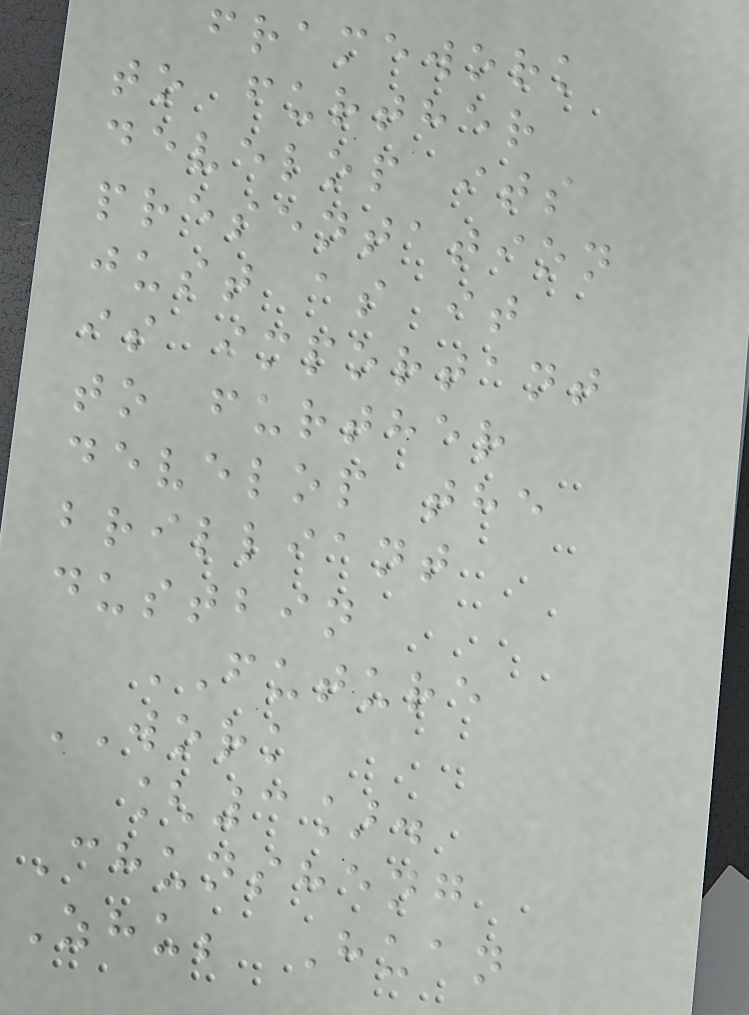framework
to further
develop its
presentation
just as it
is important
to further
develop the
brilliant
dustbin
FUTURE
WORK
[3].
Chunsheng
Zhu; Huan
